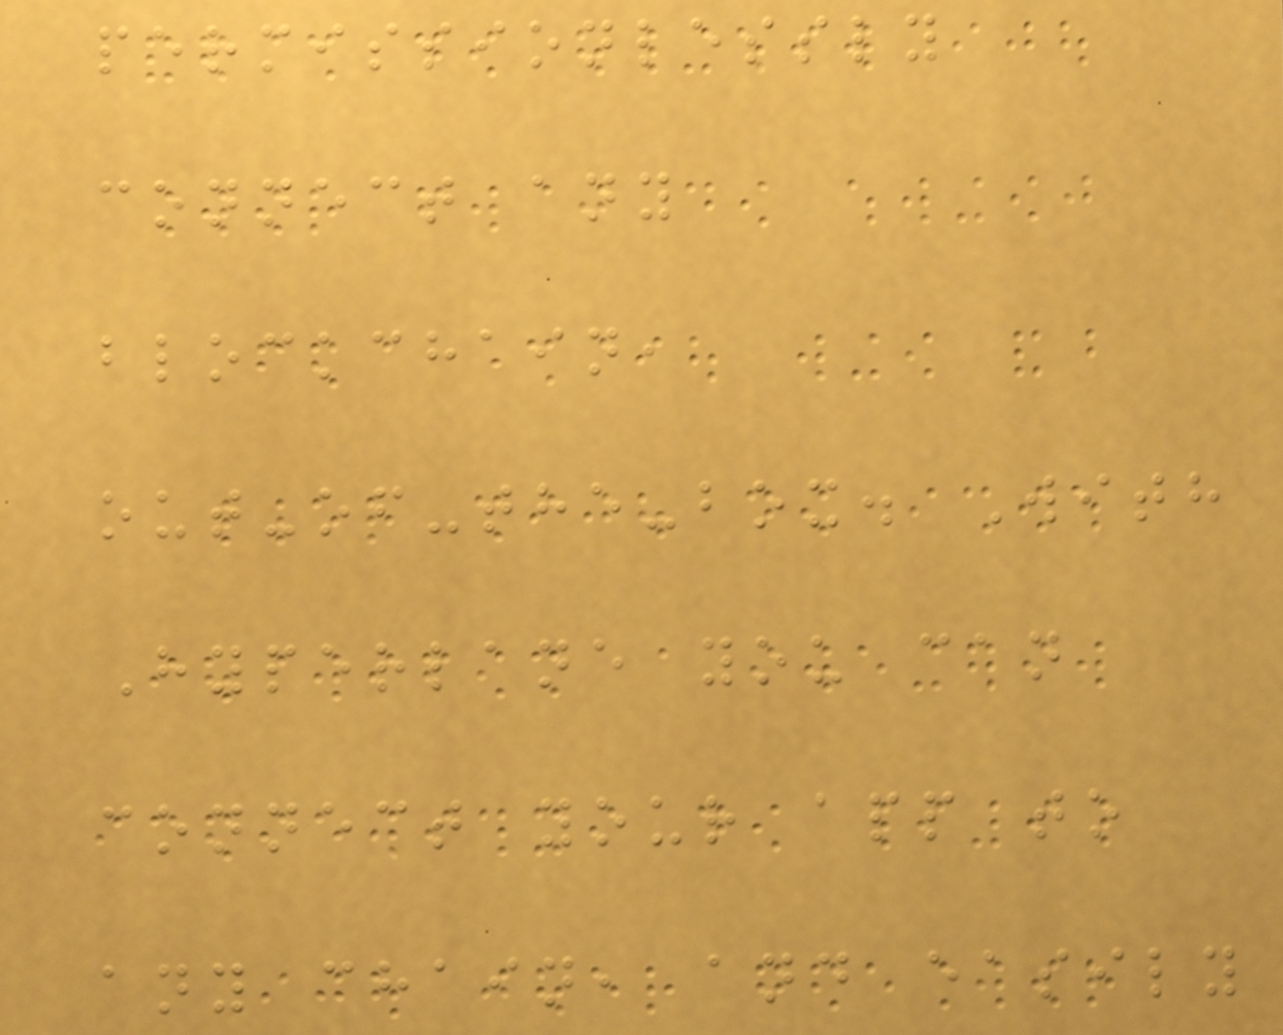permissionlessly
connect any
blockchain,
out-of-the-box. With
Hyperlane you can
connect your app to
any chain, and easily
